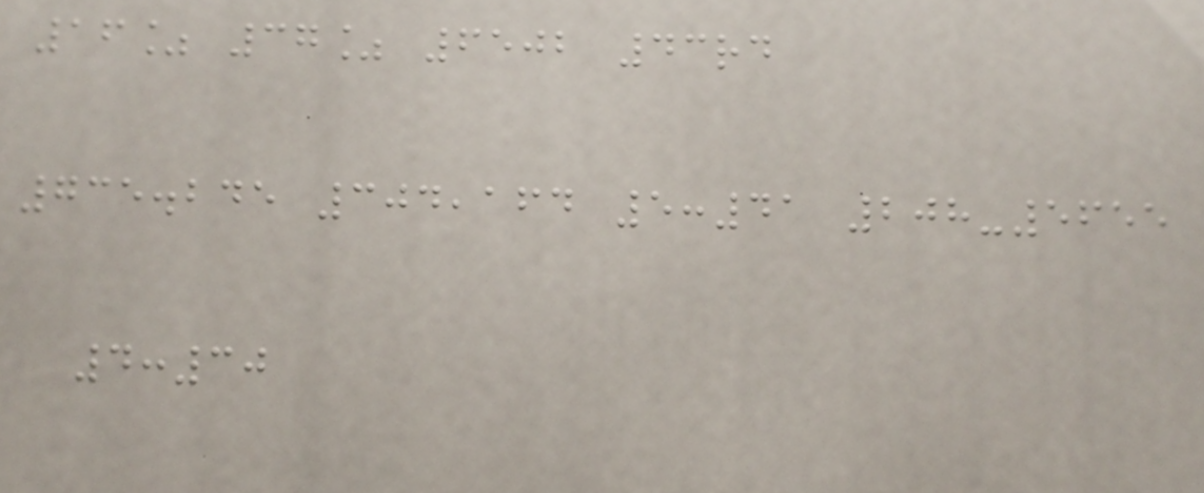16% 37% 6502 43rd
735.245 304,164 5:41 208-5655
4:30
